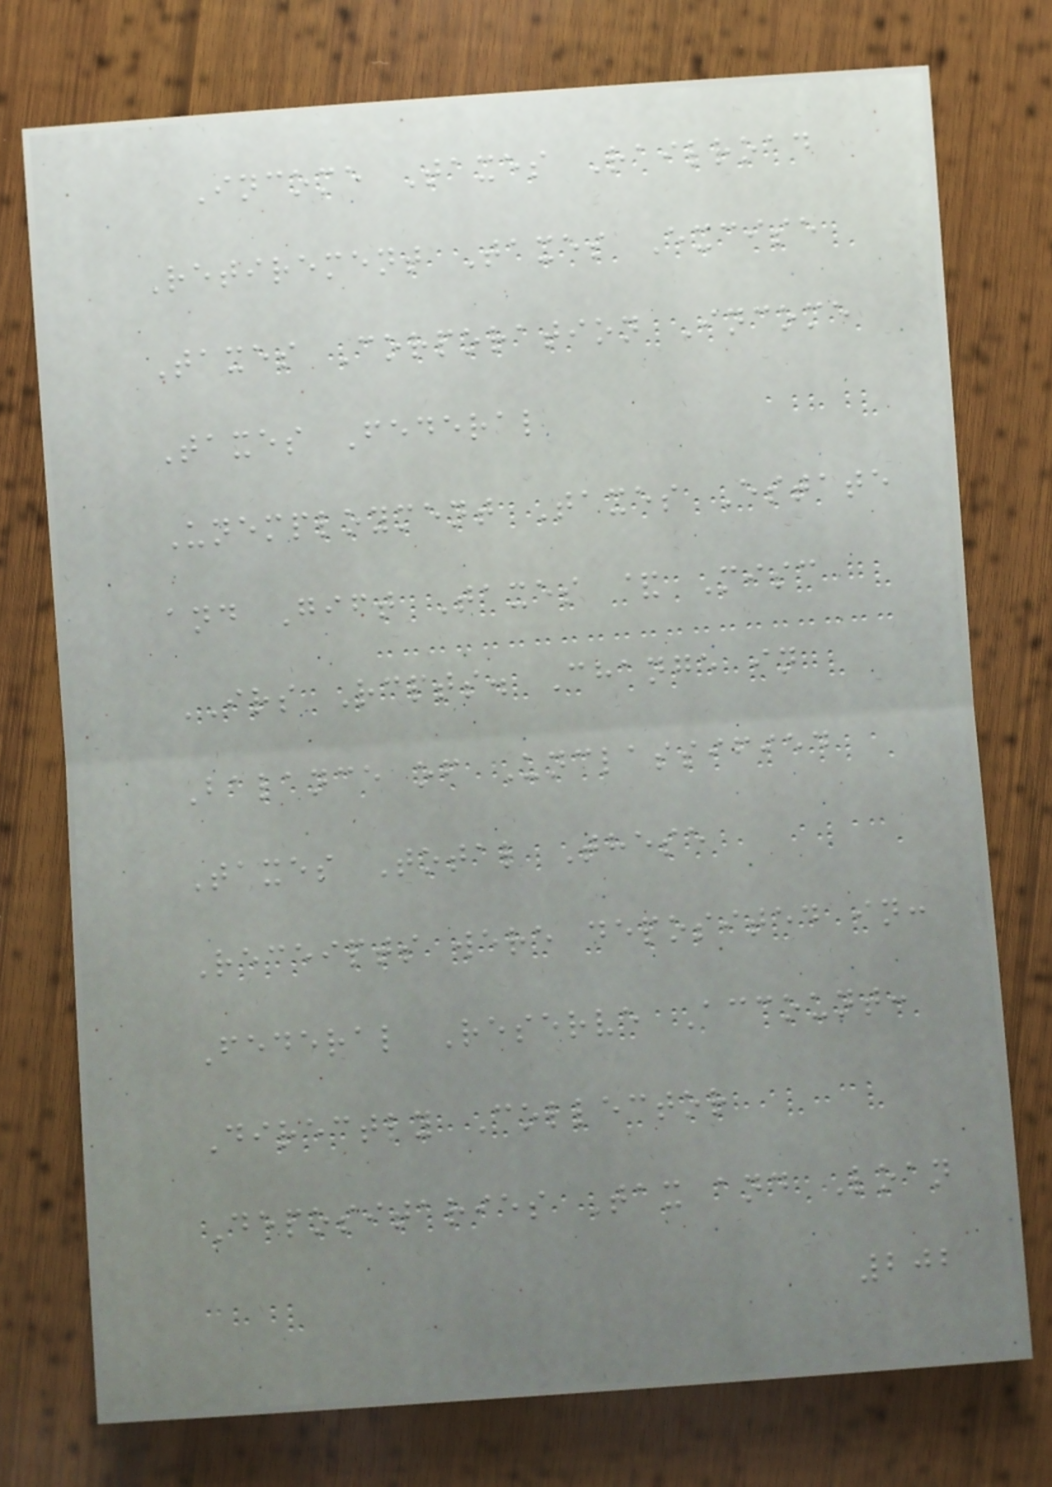Income Taxes Railroad
Retirement Taxes Excise
Taxes Corporation Income
Taxes Federal
Unemployment Taxes Estate
and Gift Taxes & Misc
IRS Rcpts. Change in
Balance of Unclassified
Taxes Total These
Receipts were deposited in:
Federal Reserve Account:
Directly Collector
Depositaries Tax and Loan
202
